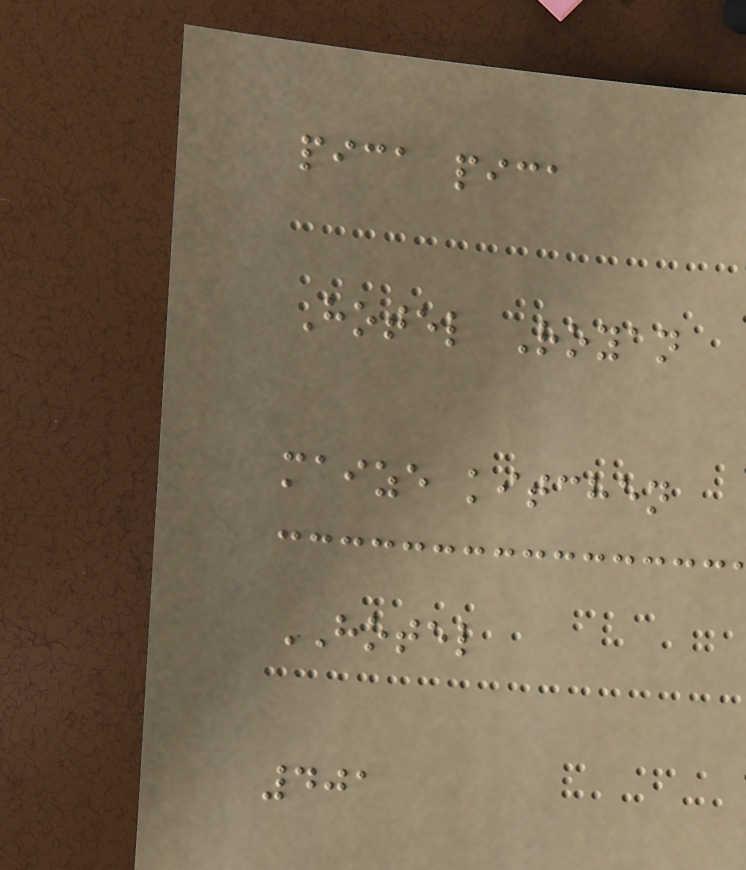pica pica
Hotel Royan
maize kitchen
HOTEL
401
